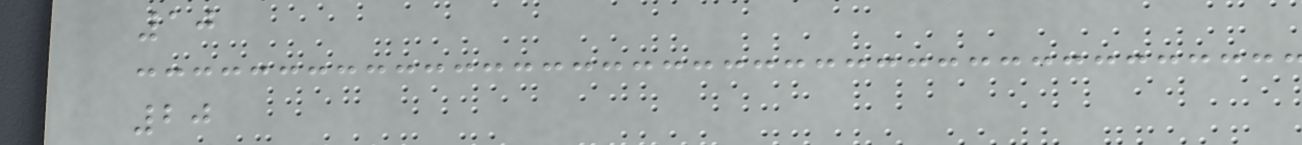10
20
